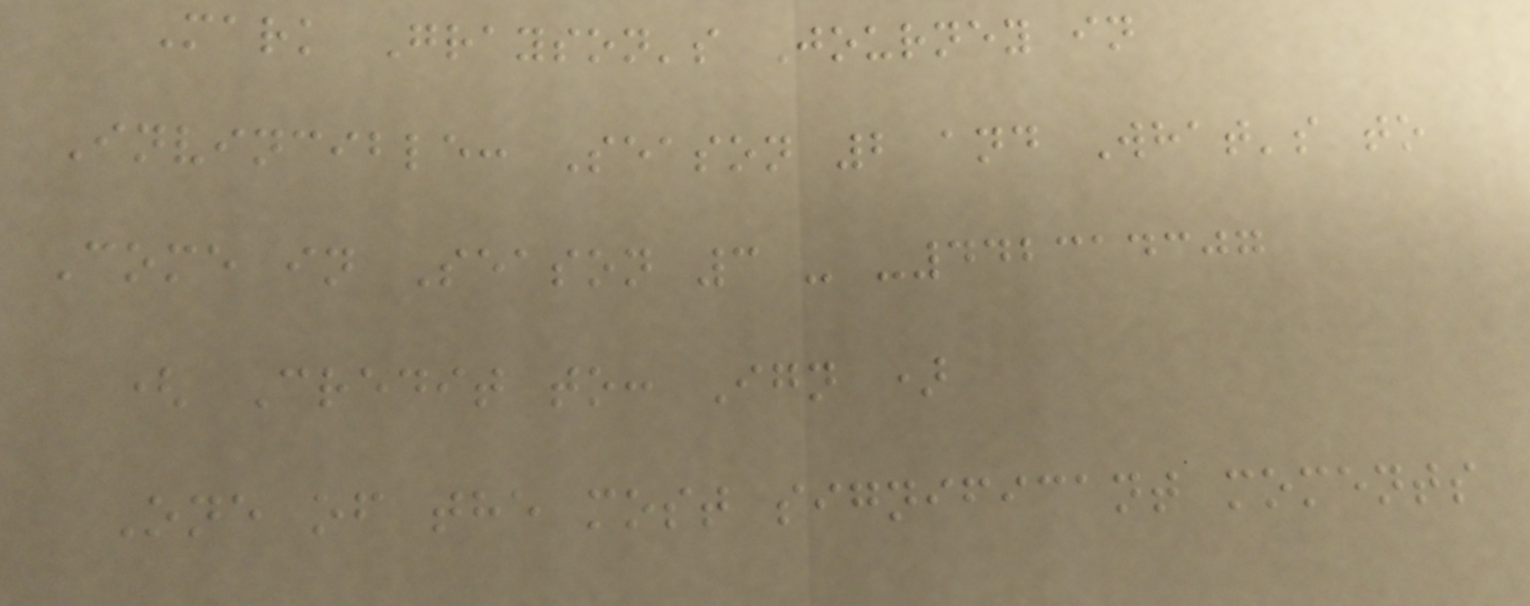Mark Grayson's Journey in
Invincible: Season 2 and What's to
Come in Season 3 - -442314307
( Credit to: Ign )
One of the most significant moments
